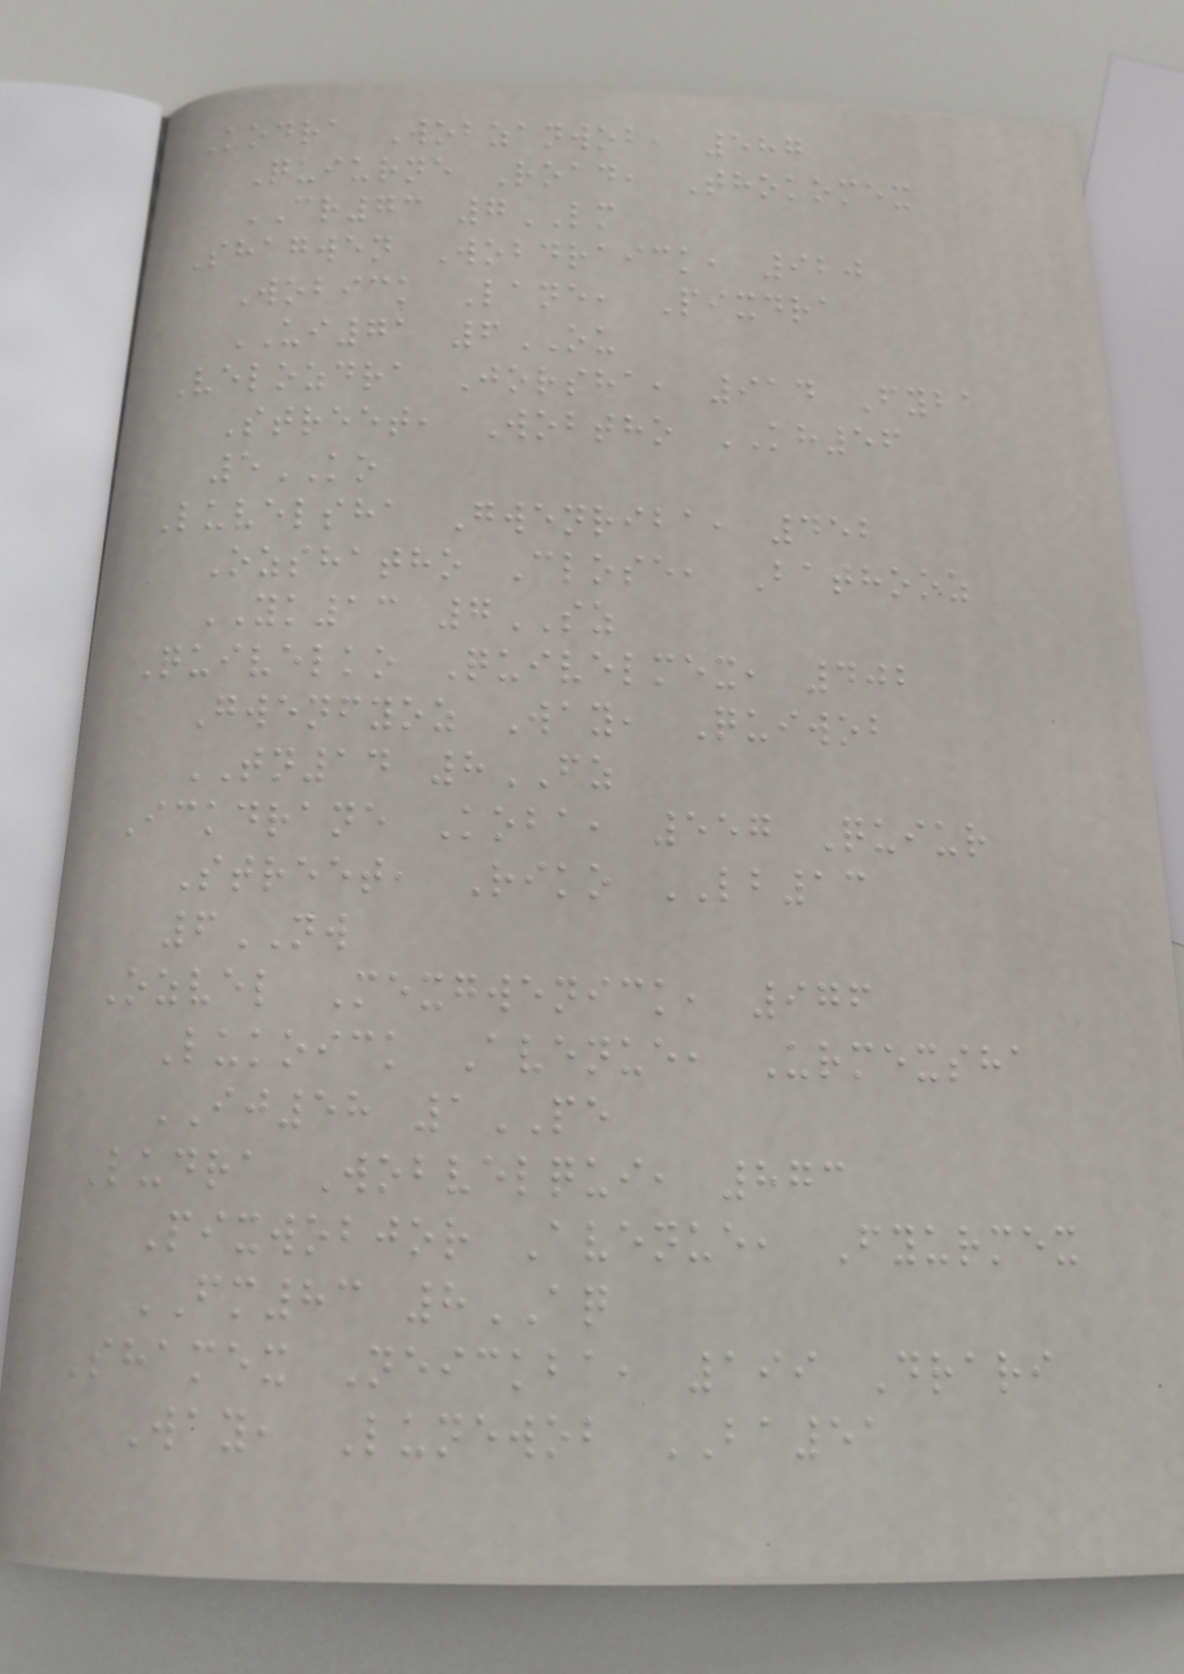Kodra Wobzanwob, 587
Quiurne Road, Thokomex
CR73 7LM
Shagwen Wobdraick, 920
Wobick Lane, Pixdra
UI71 6OU
Velozdra Jorsha, 914 Fyba
Street, Wobtho KH56
5KO
Luvelsha Gwenriba, 452
Ozshatho Close, Bathooz
YK13 7SZ
Quivelko Quivelmex, 402
Gwenfyoz Way, Quiwob
TN14 8FZ
Ickdrane Koba, 557 Quiur
Street, Riko LB13
6NW
Ozvel Mexgwenick, 976
Lukoick Avenue, Urmexsha
IJ58 1PE
Ludra Wobvelqui, 873
Pixwobjor Avenue, Fyurmex
FM83 8AQ
Shamex Neickba, 199 Drari
Way, Lunewob BA51
